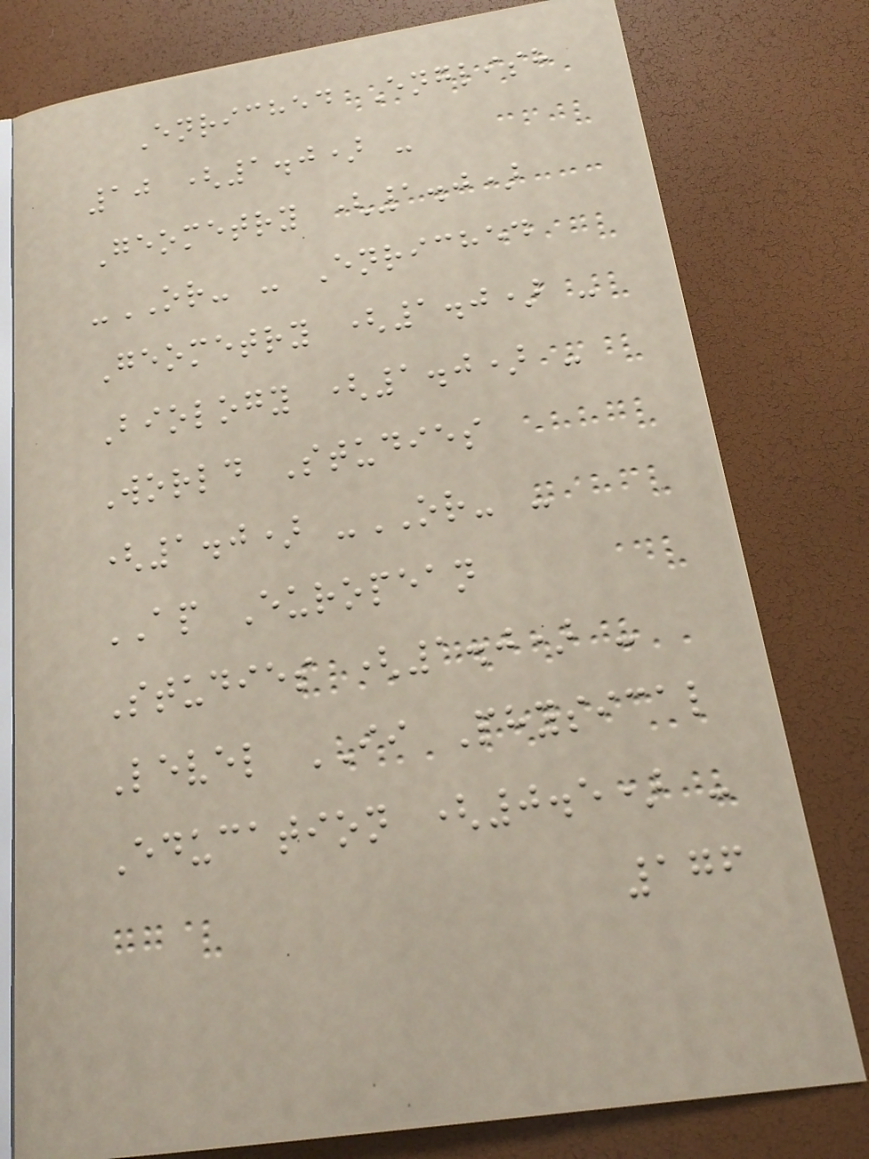Enriched English
10 (1.0) -
Geometry (1.0)
-OR- - Enriched
Geometry (1.0) -
Biology (1.0) -
World Studies
(1.0) -OR- -
AP European
Studies (1.0) -
Level II Physical
Education (0.5) -
176
